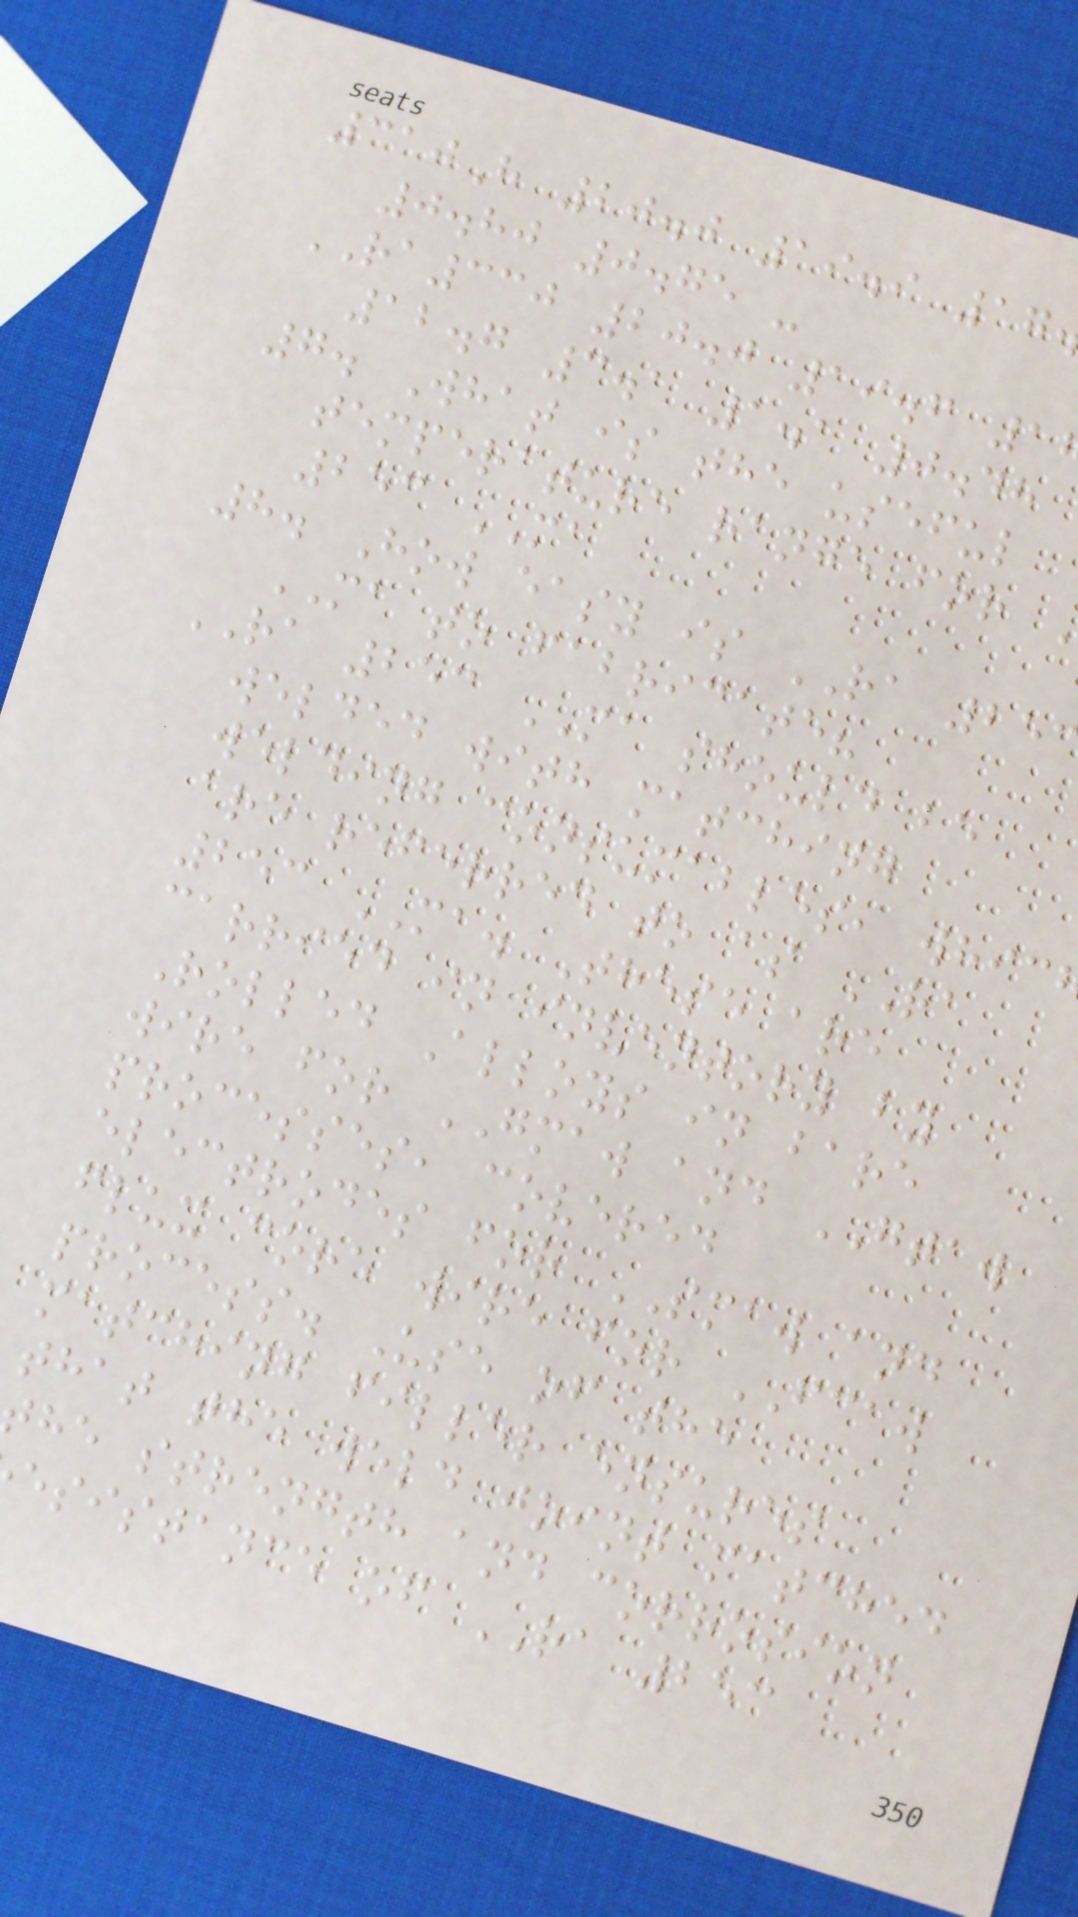310H 20.0 19.9 17
0.80 0.75 -
RA330 20.0 19.6 1
12.7 3.1 1.1 0.48
7. What is the useful
temperature range for
253 MA
8. How easy is RA 25
MA to fabricate?
RA 253 MA should be
welded with matching
welding consumables, whic
are referred to as RA
253 MA. These are
carried in inventory by
Rolled Alloys in bare
wire for GMAW and GTAW
processes, covered
electrodes for SMAW and
flux core wire for FCAW
process. Use of the
matching filler ensures
that the weld joint matched
he strength and corrosion
esistance of RA 253
